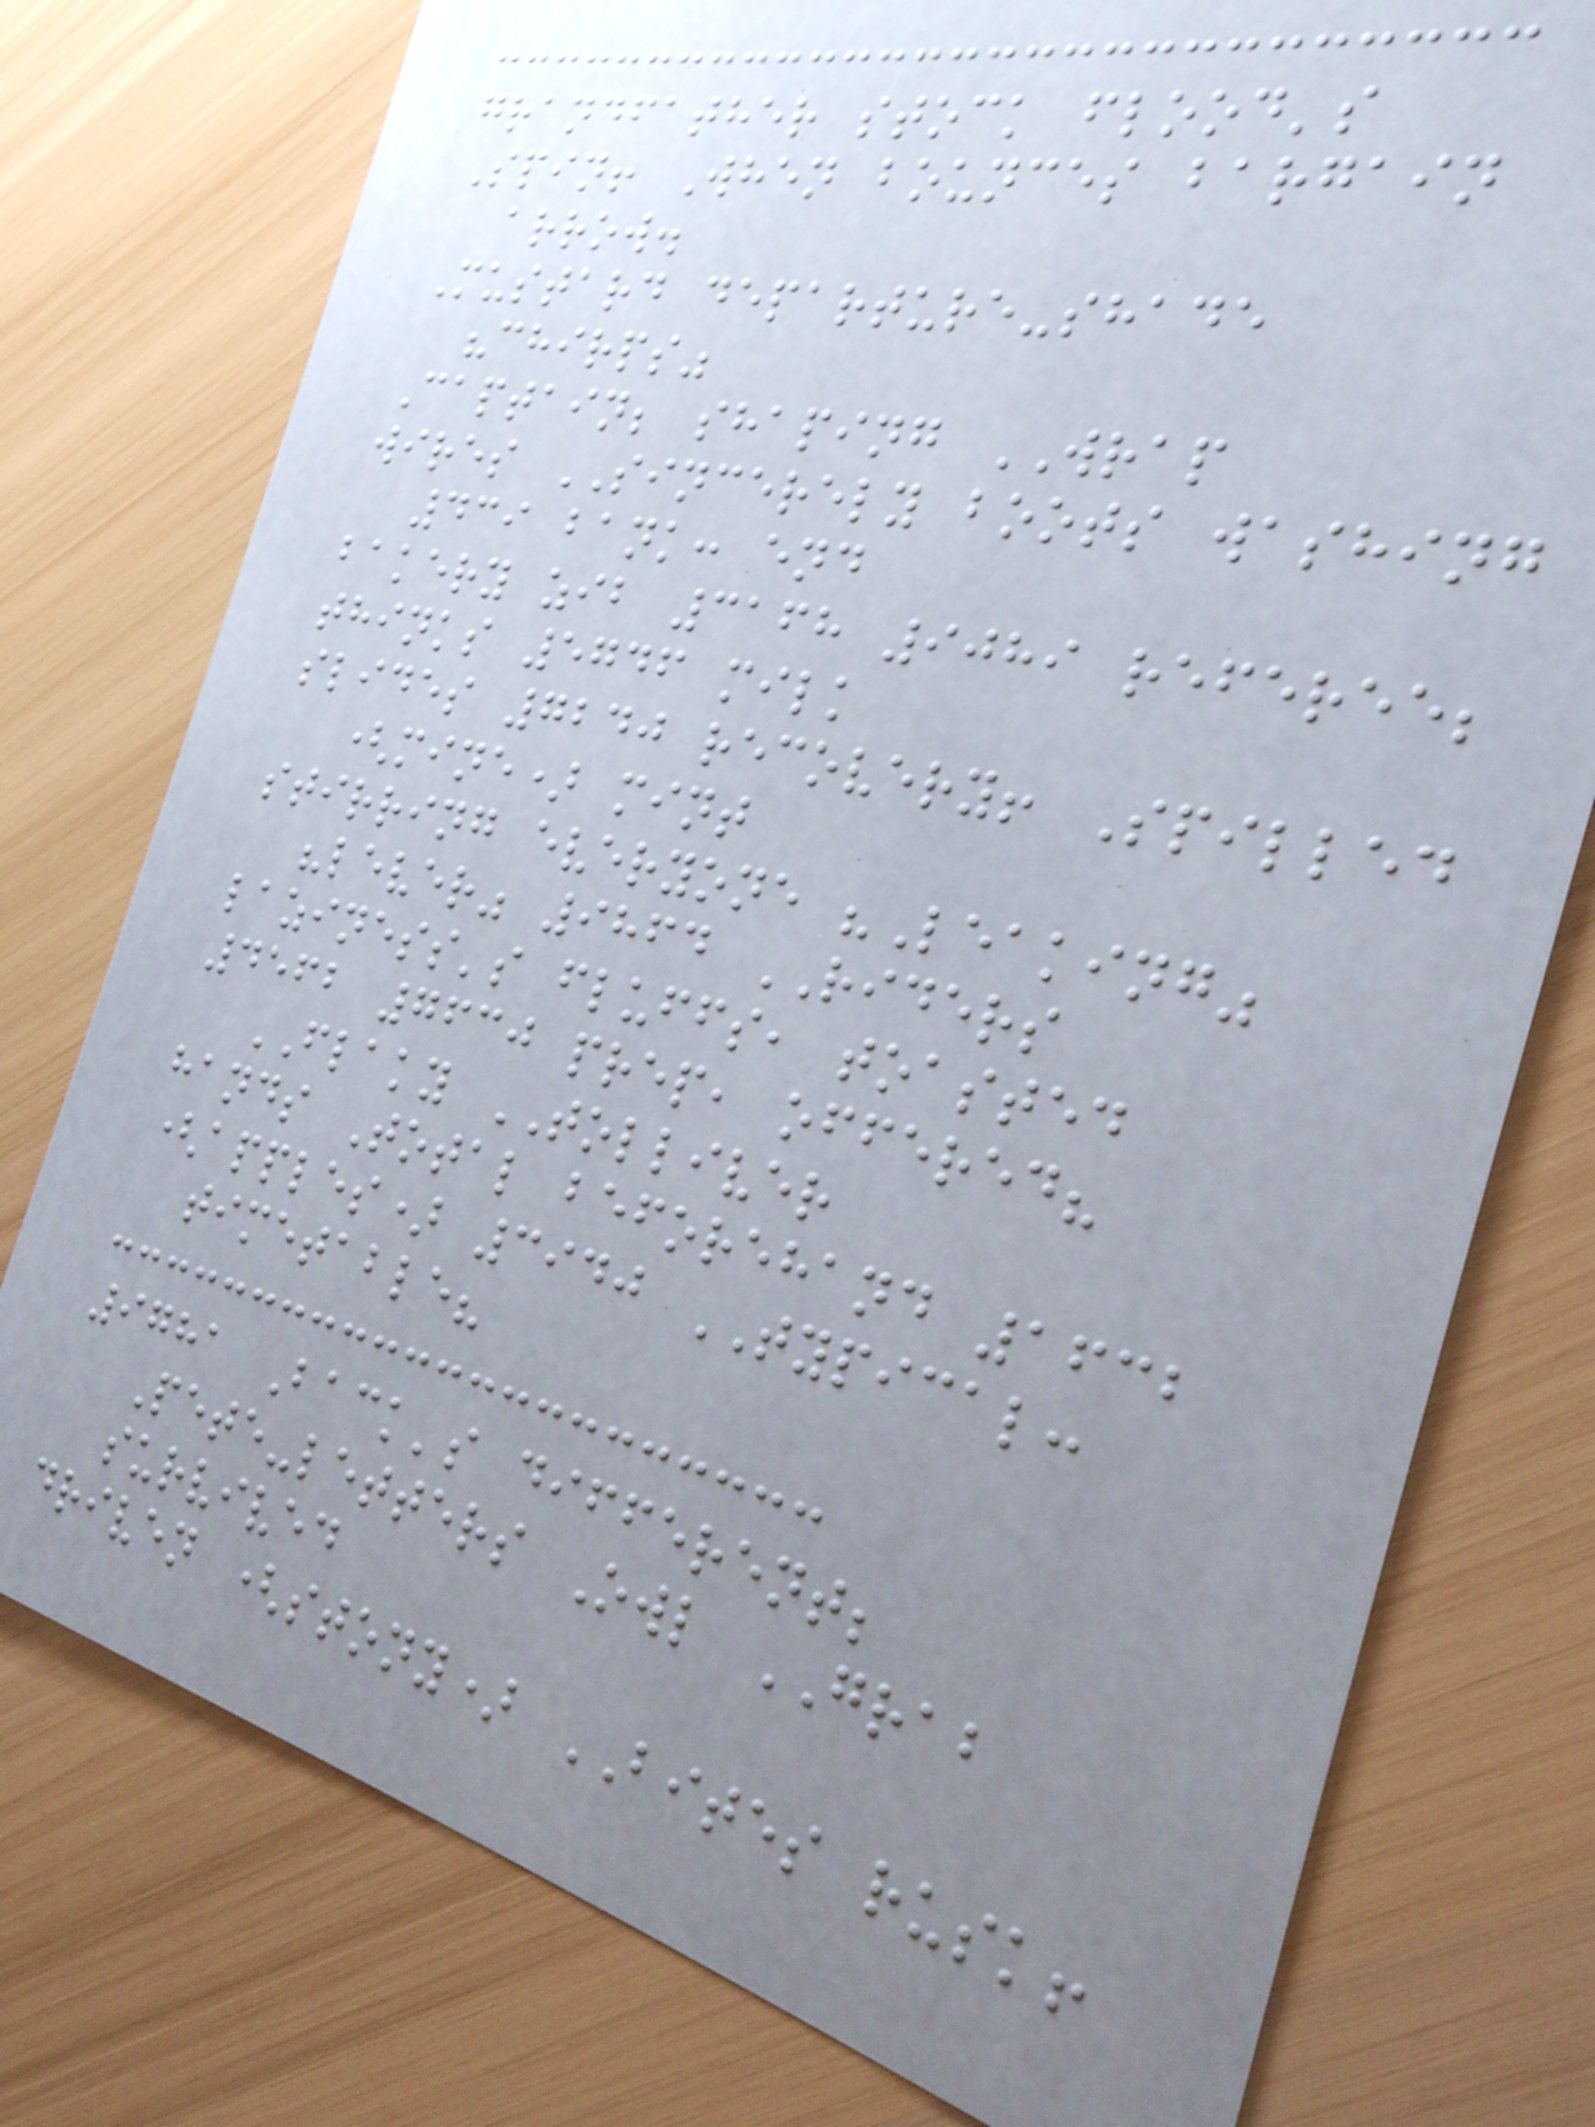grandfather stock flood's
Spin! When bounces bargain
arrow.
Mustard departure-shade
"chirps"
Captain; shaping WRAP
wires SINCERELY boots washing
439 bank: end
bakery zib 3168 9089 referee;
thinks 5746 milk
slides 7240 recovery! Spilled
(mine) mint
stirring everyone "Leaking"
"lever" 9864 RIDERS
laziness's fluffs, toasted
4562 7630 prep, offered?
FLAKY TOLLIVER
hands Total beforehand 1632
(apples) 3940 TYPICAL:
timetable?
9781 Back's different;
Pete-letters Owl GRAB
survived
driven (stony) BITES rusk!
